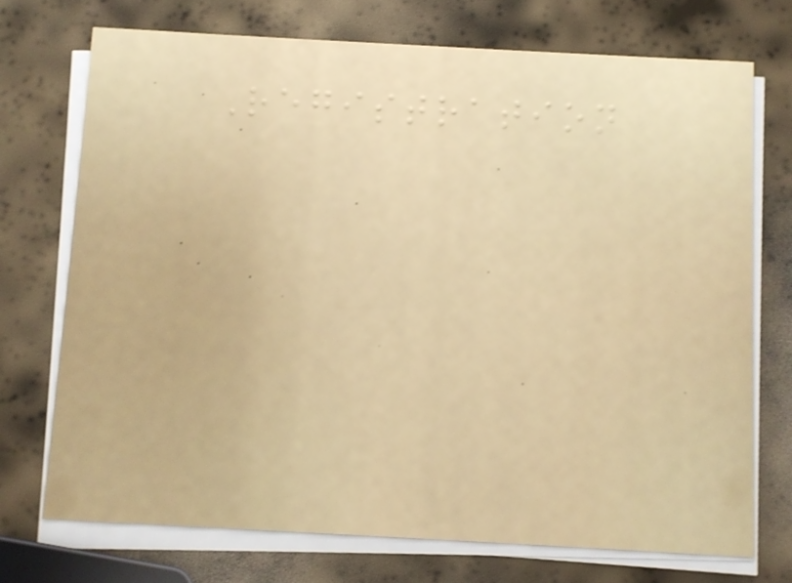Registration
